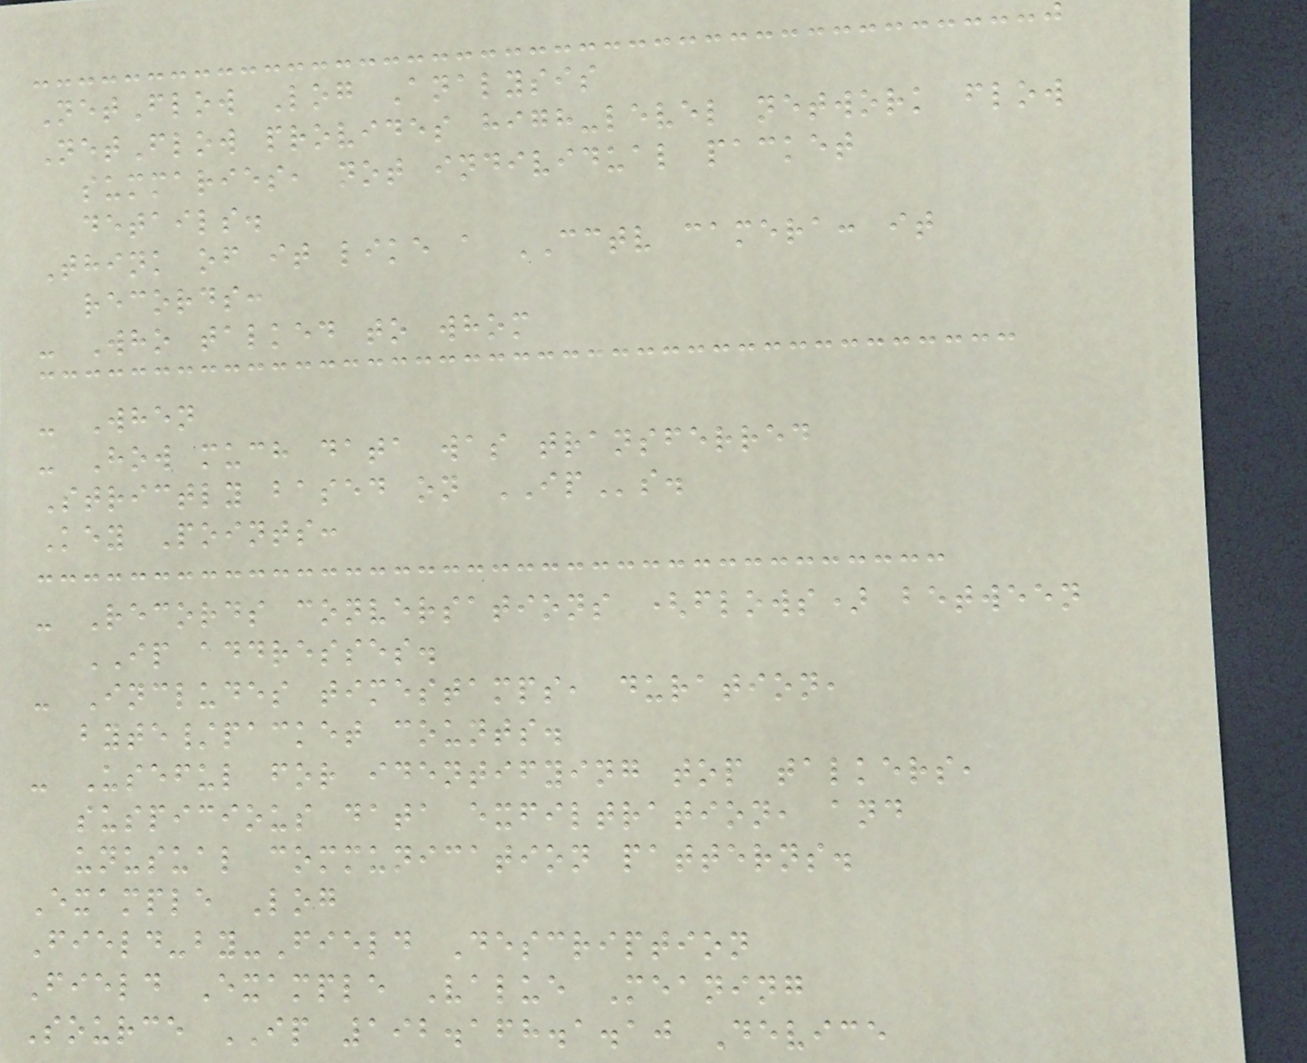NetFlow Log Analysis
NetFlow provides high-level network flow
summaries, not individual packet
details.
Think of it like a CCTV camera: it
records:
- Who talked to whom
- When
- How much data was transferred
Strictly based on IPs.
Key Points:
- Records conversations (flows) between
IP addresses.
- Includes timestamps, duration,
byte/packet counts.
- Useful for identifying top talkers,
suspicious data exfiltration, and
unusual communication patterns.
Example Log
Field-by-Field Description
Field Example Value Meaning
Source IP 192.168.1.10 Device
